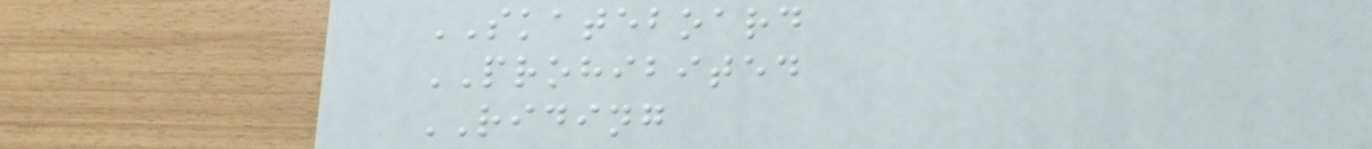SKATEBOARD
PROHIBITED
RIDING
